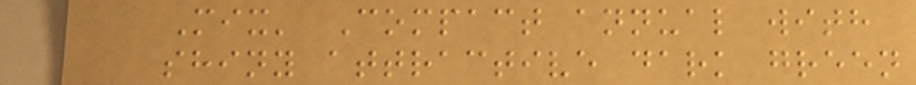Mix' Compact annual with
shiny attractive dark green
